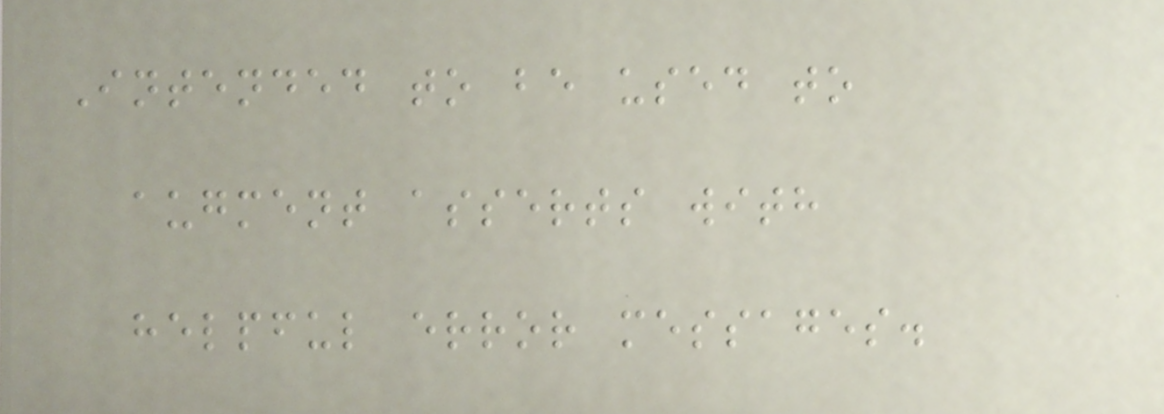Intended to be used to
augment asserts with
helpful error messages.
